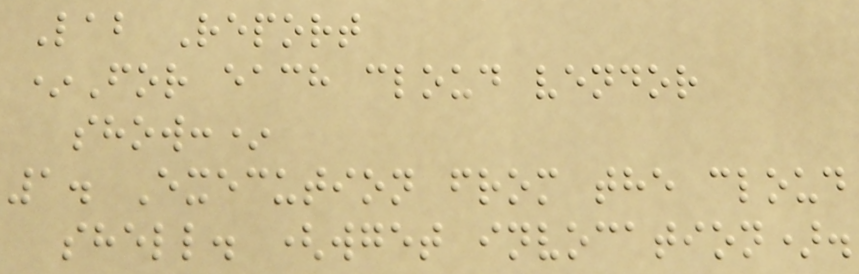Lab Report
*For each cloud vendor
show:*
1. Execution from the cloud
shell. (wget invocation).
